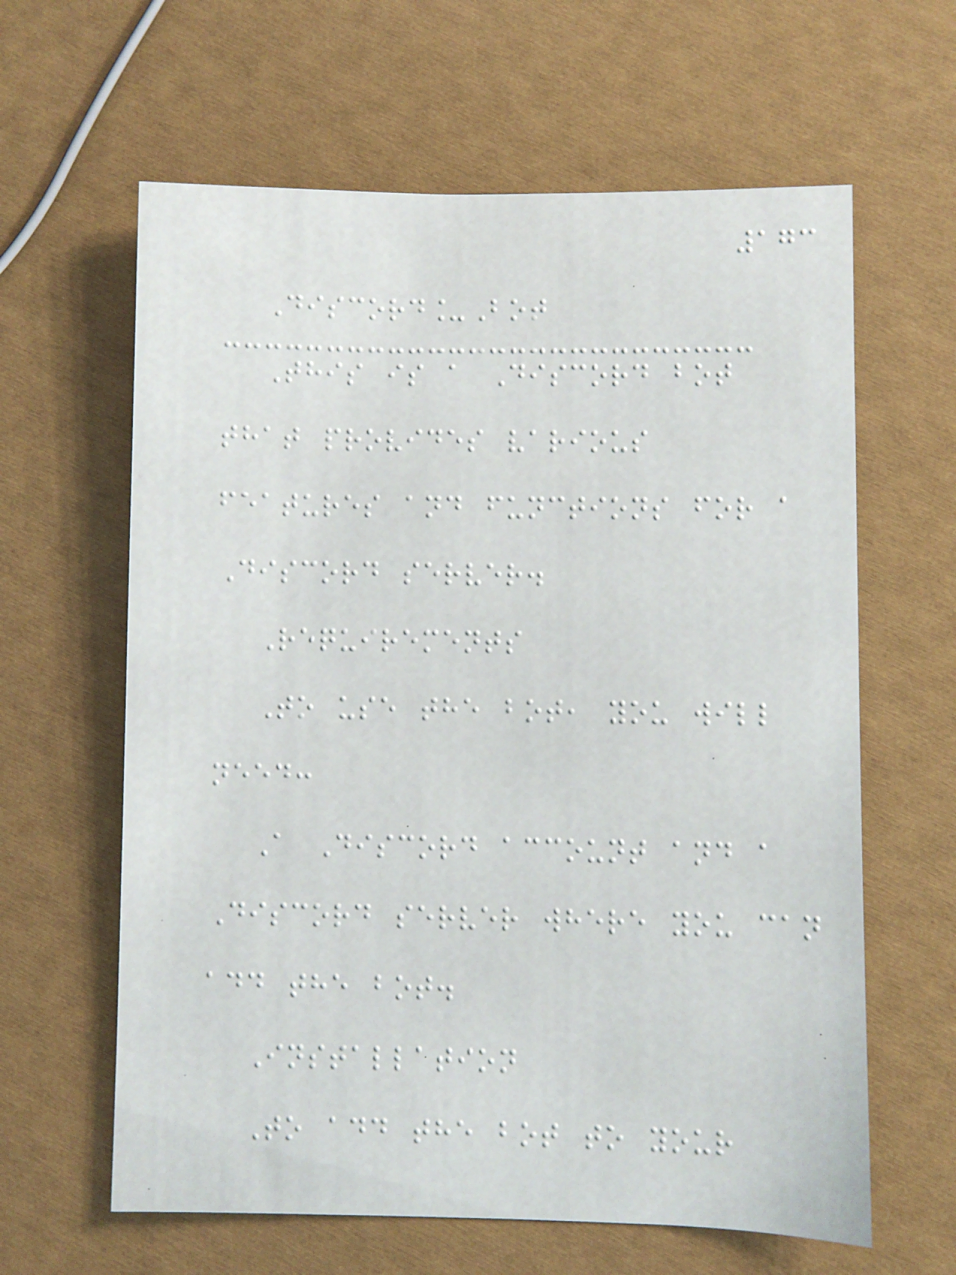173
Discord_Bot
This is a Discord bot
that provides various
features and functions for a
Discord server.
Requirements
To use the bot, you will
need:
A Discord account and a
Discord server where you can
add the bot.
Installation
To add the bot to your
